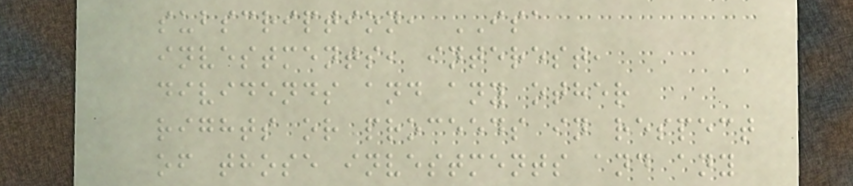subscription, ISA
investments, interest,
dividends and any other
rights or proceeds in respect
of those investments and any
